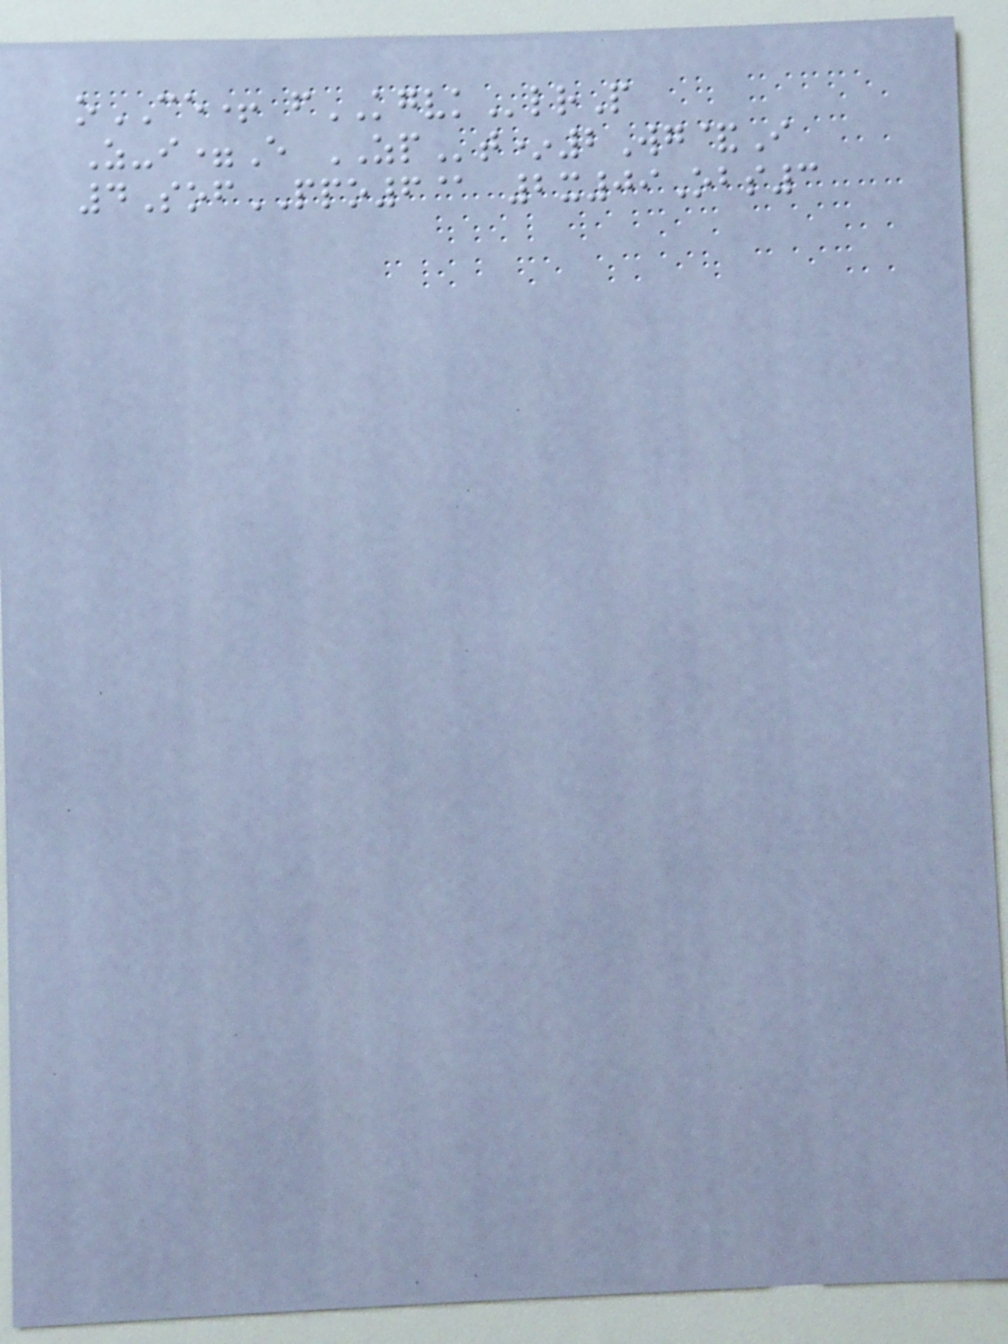oCE+ fKGVKlrP
Z-i=E ZPt*2Wg&I
4SofPPO6@ 2x09Obs3
